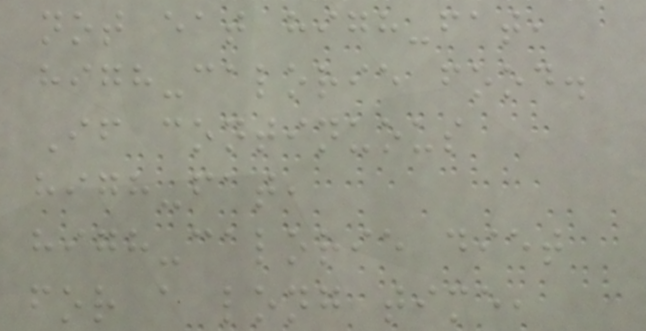not eat high-fat,
high-calorie food.
If continuous
high-fat,
high-calorie diet
for a long time,
